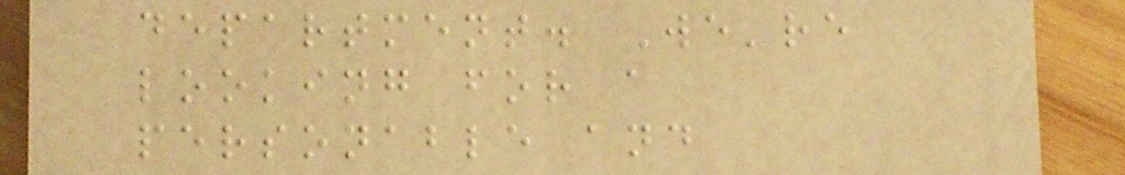department. We're
looking for a
personable and
